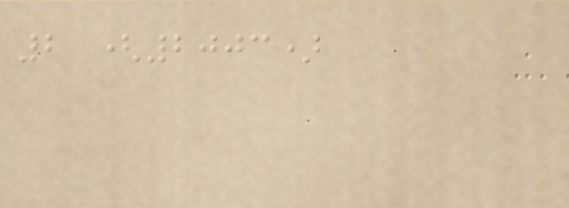2 (2003)
